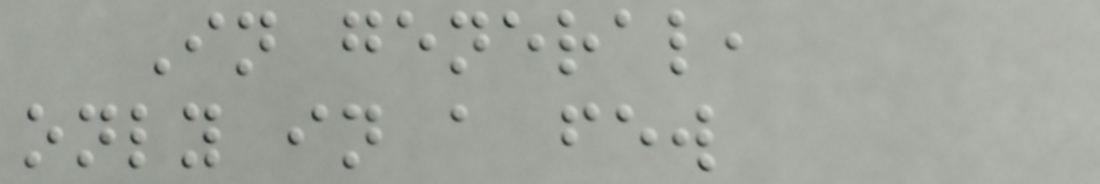In general,
only in a few
